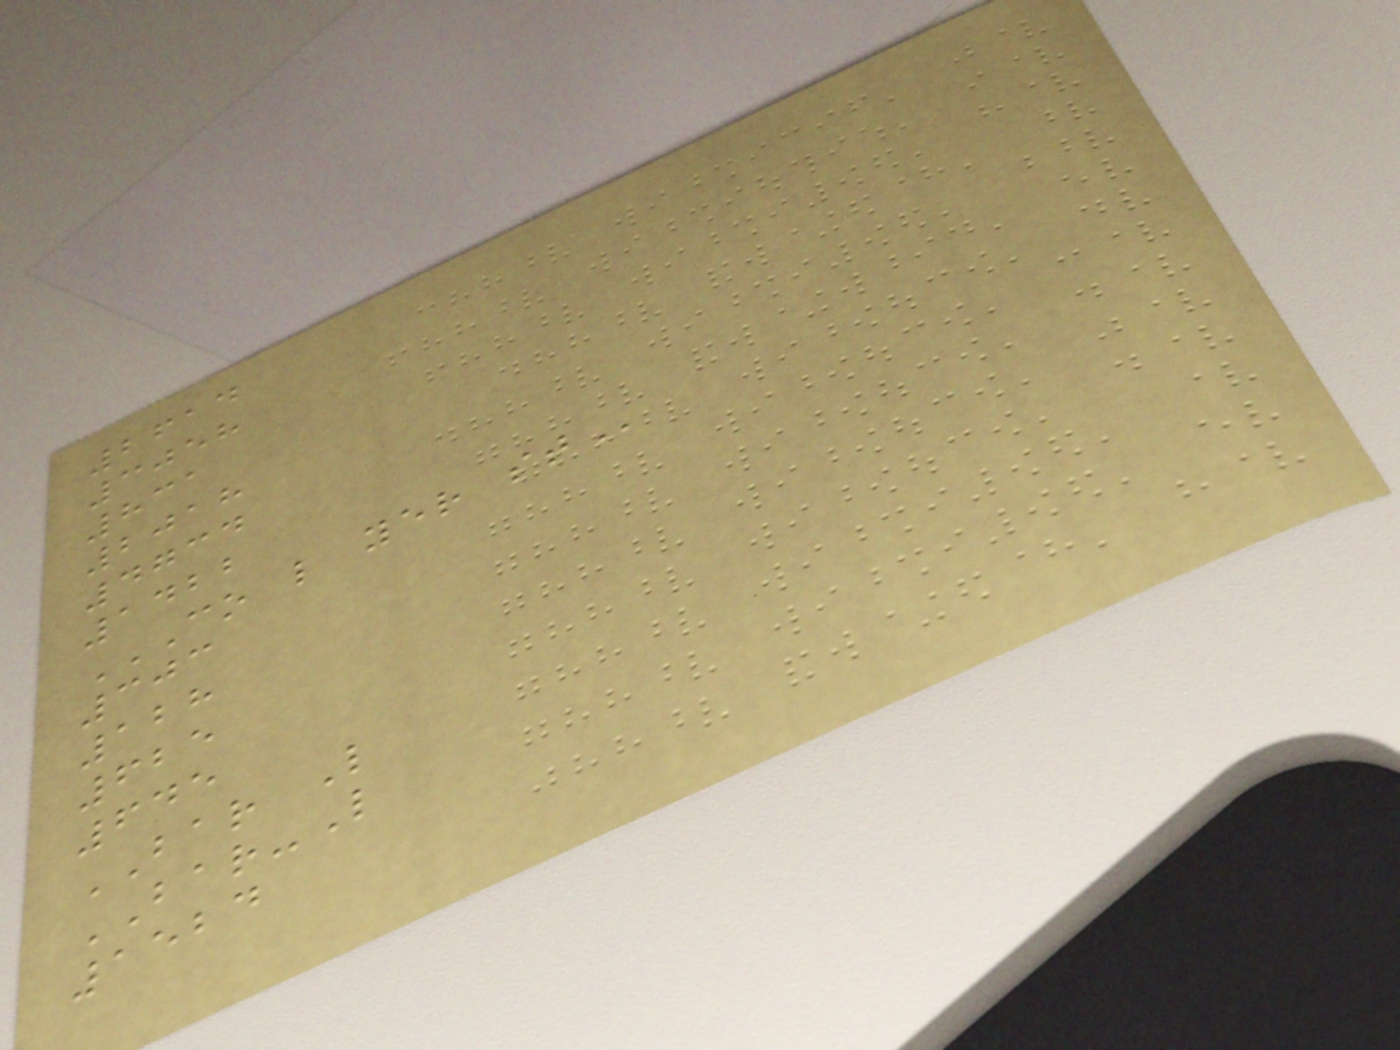2614
3058
831
2018
4734
1422
CO L YER ST
303
128
625
645
BAR L
BAR-L
1524
